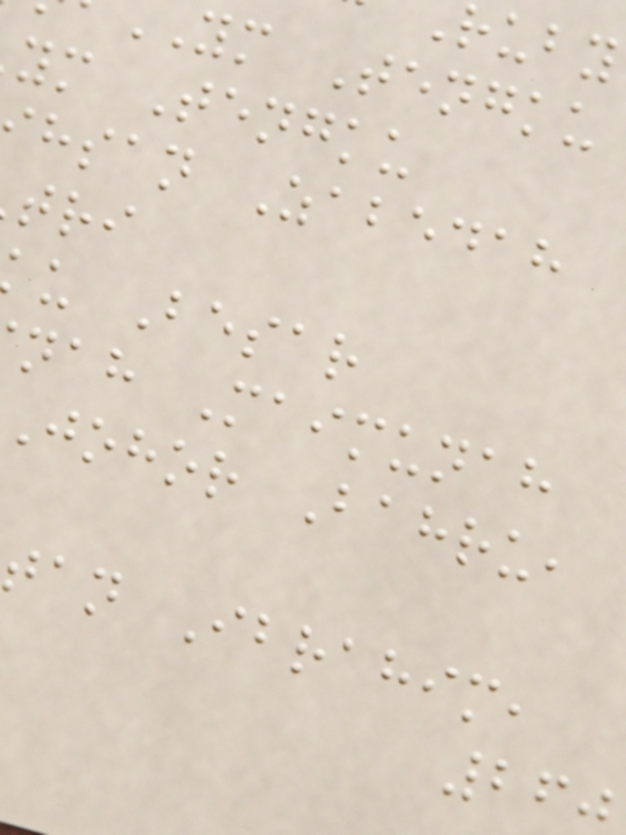ym Tengku
ym Tengku
hsan Zabedah
u Besar
nah Maimunah
johor Bahru,
tan Ibrahim,
